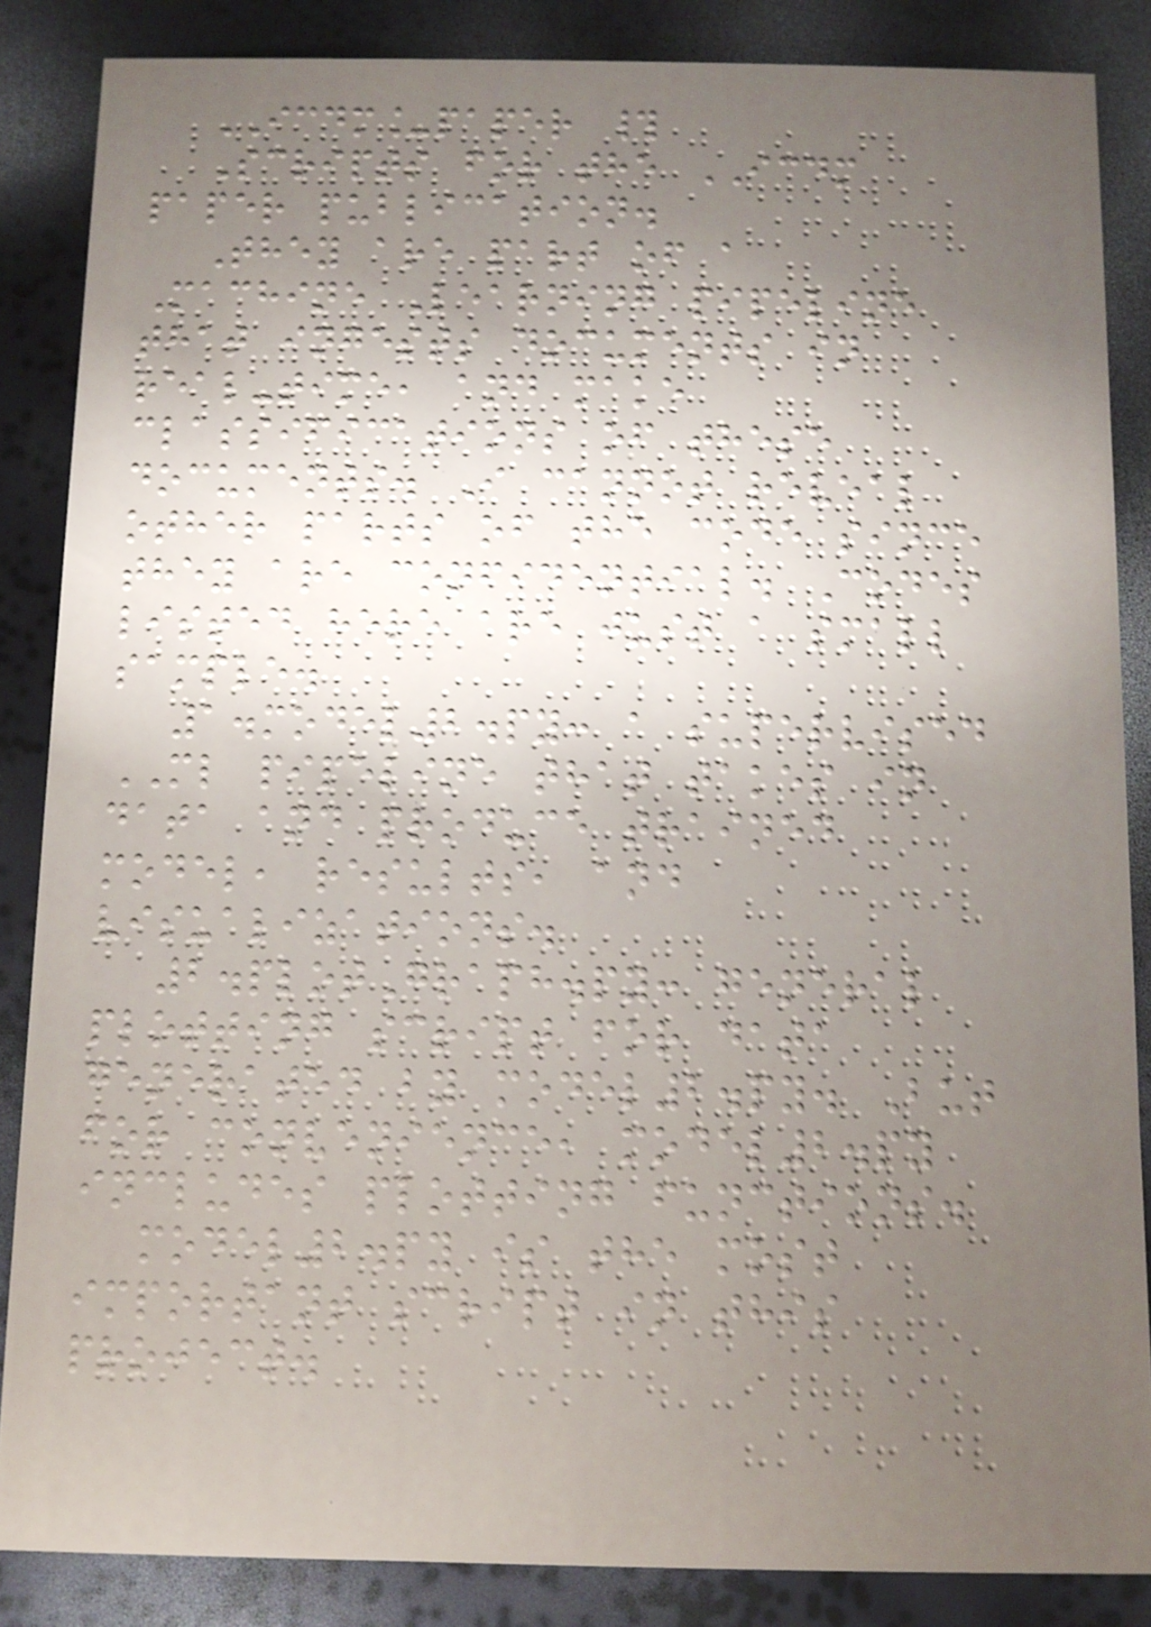ICDM_paper #
Scripts for the ICDM
paper publication.
They are part of a
Machine Learning pipeline
that ingests documents in
real-time, and make
classifications of these
documents. I cannot reveal
other parts of the code since
they are confidential. Codes
listed here are just a small
sample.
1.model2.py: a supervised
ML pipeline that takes in
data and produce trained
model, results, and
visualizations.
2.plotGraph.py: general
plotting script for data
generated by model2.py. But
for convenience, model2.py
includes plotting functions.
model2.py is the most
important script in this
project.
